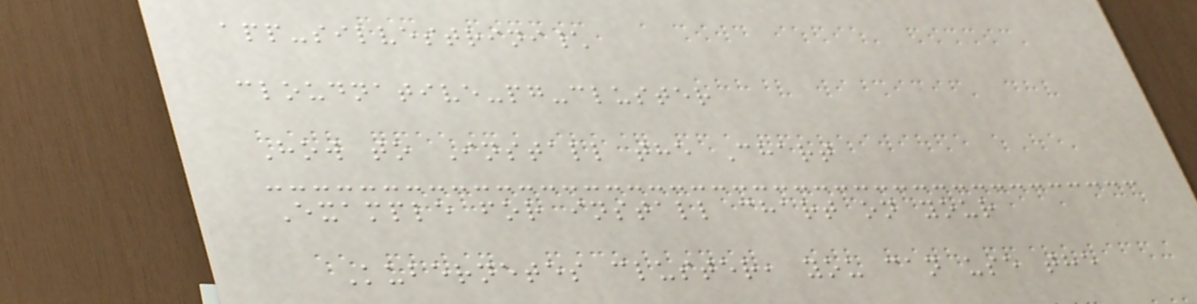app-silvestrini\
cloudnative-pg-cluster
How to Install the Chart
Example for install chart on your
Kubernetes cluster, you can use the
